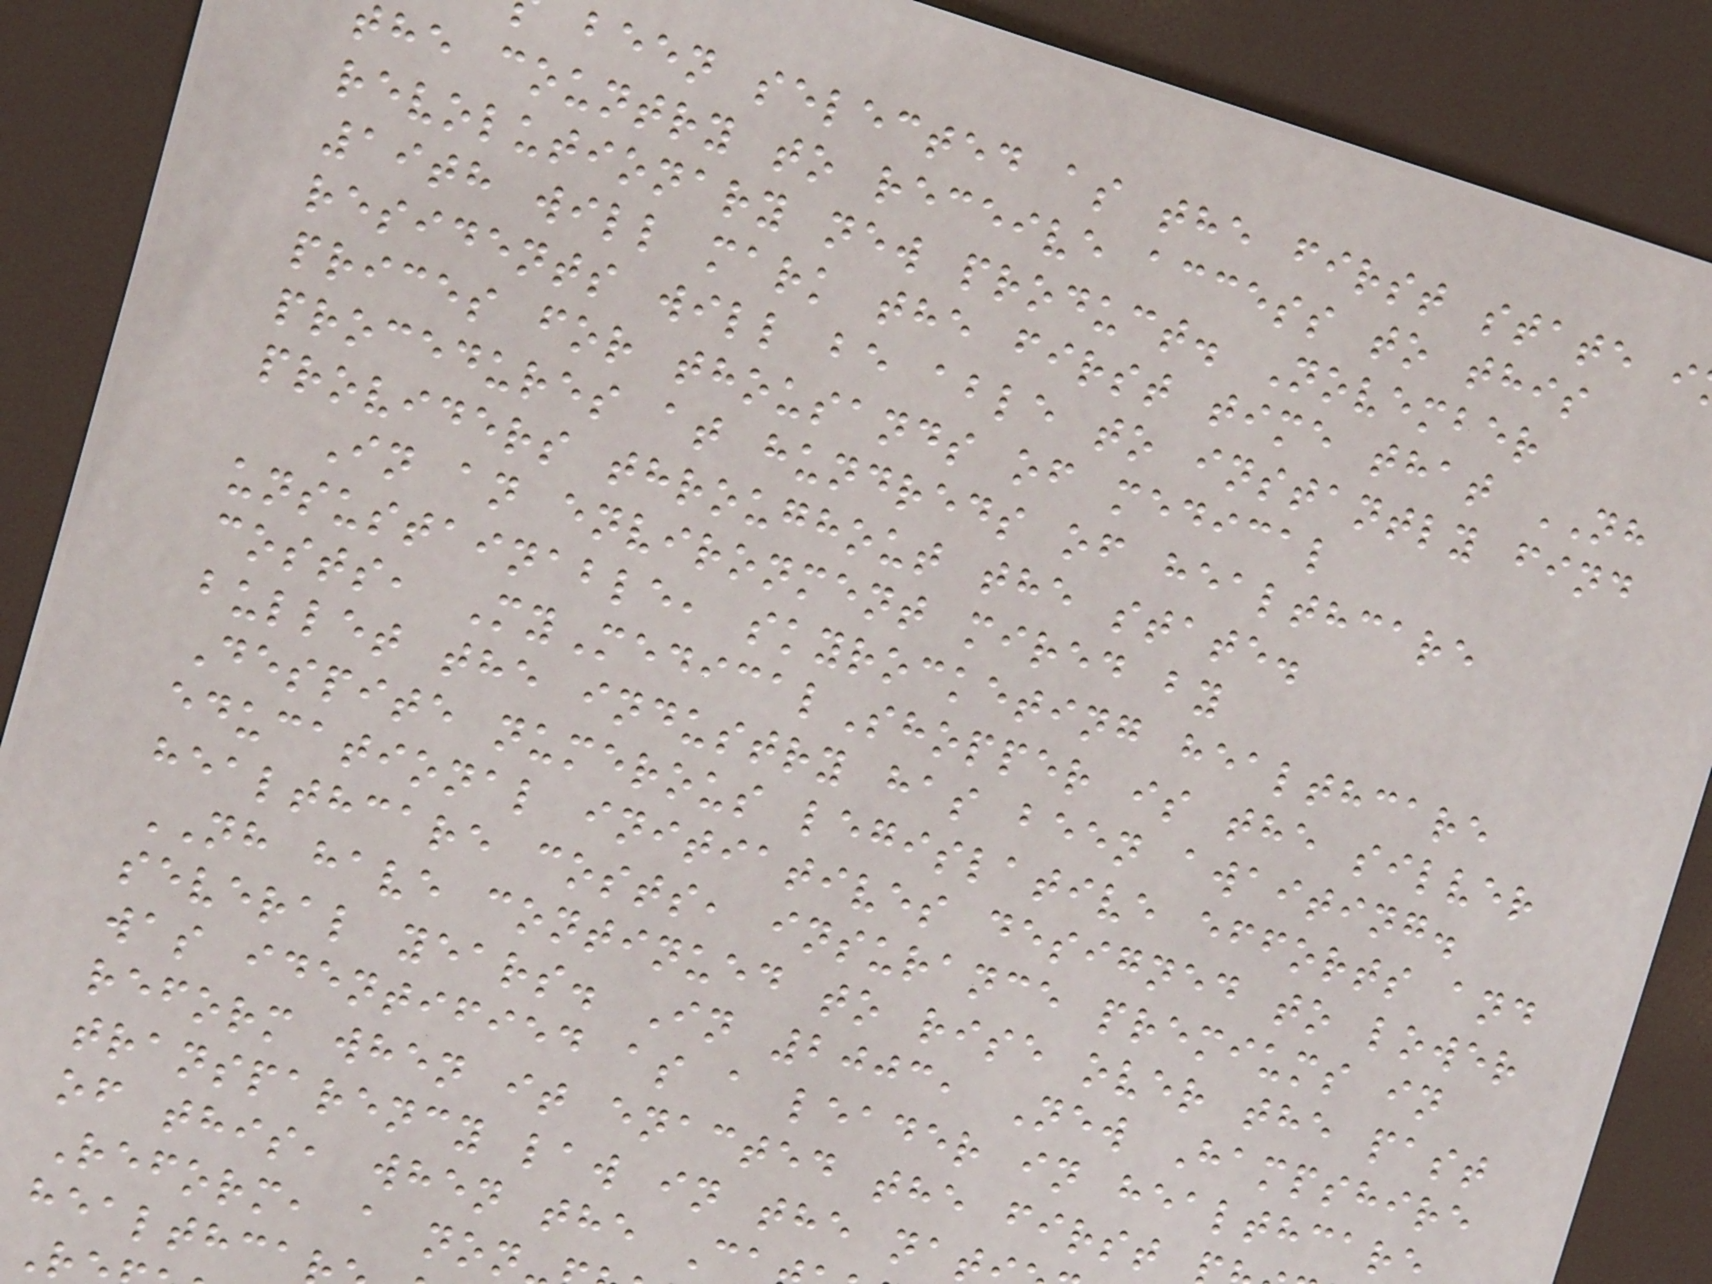been selected as the first state i
the country to receive access to this
revolutionary new product. November
19th will mark the first time that NH
residents will be able to instantly find
prices for thousands of medical
procedures at hundreds of healthcare
providers throughout the state.
In an environment mired by
unsustainable, skyrocketing healthcare
costs, MyMedicalShopper is the silver
bullet the industry has been awaiting.
Despite numerous legislative efforts and
educational initiatives designed to lower
healthcare costs, insurance premiums in
NH have continued to rise over the past
several years. In 2003, New Hampshire
was identified as a leader in healthcar
reform when it enacted the first
transparency law in the nat
of this, when the C
Reform, a non
